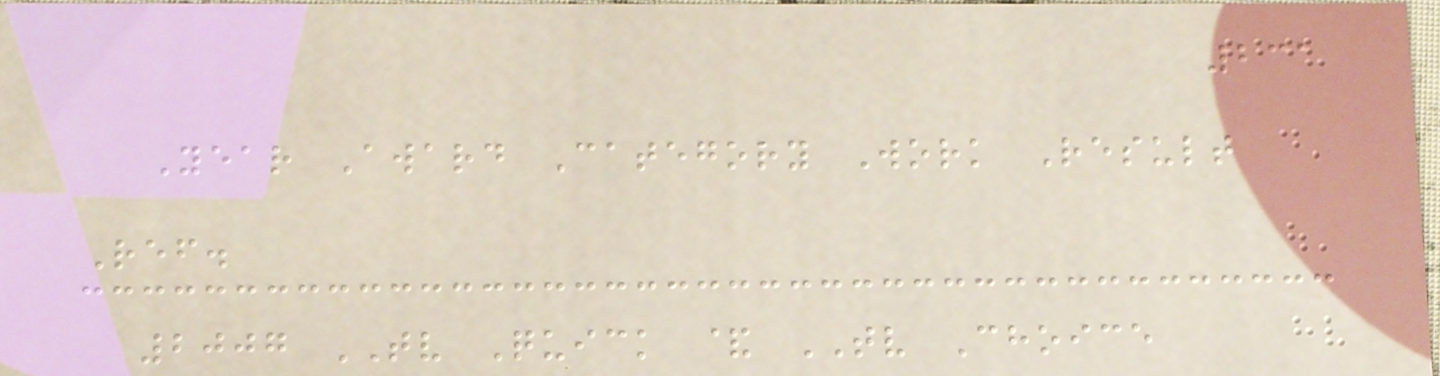231
Year Award Category Work Result
Ref.
2007 TV Quick & TV Choice
